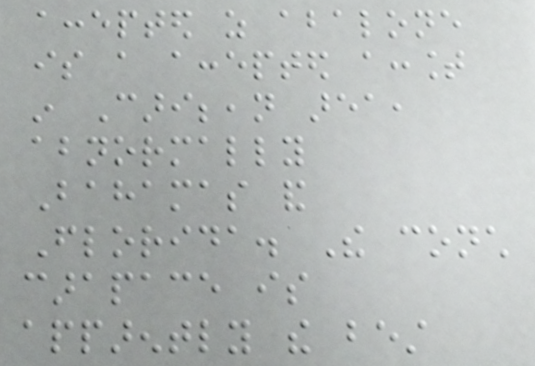accepted as abalone
is a accepted account
in Caribbean area,
abnormally
Bahamas and
Florida. The conch
carapace is
apparently the best
